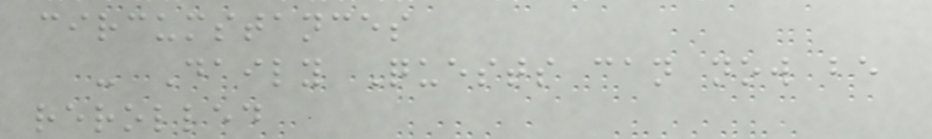circumstances
- Daily Quests can now be
rerolled
